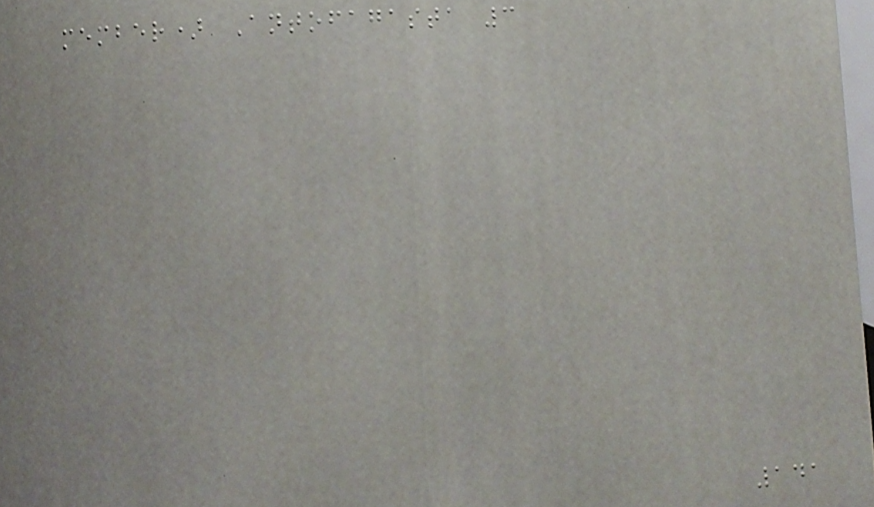member) Antofagasta 3
141
